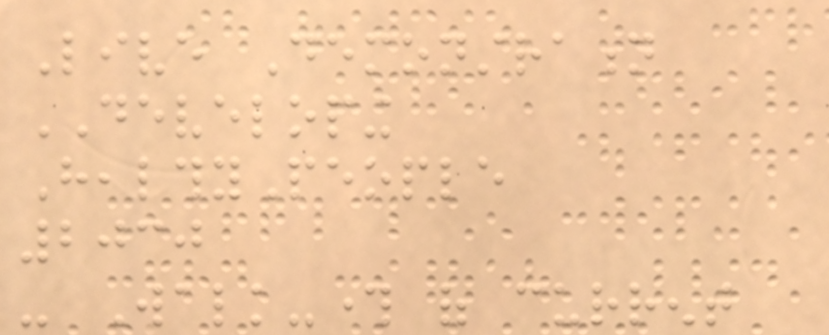Live Demonstration
DEVELOPING
HealthyPeople
2030
- Walk-through of current
